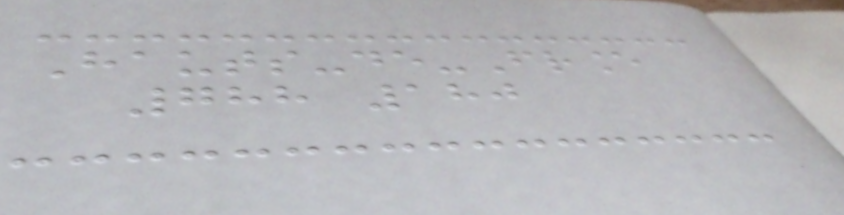Hauts-de-France
788 180
